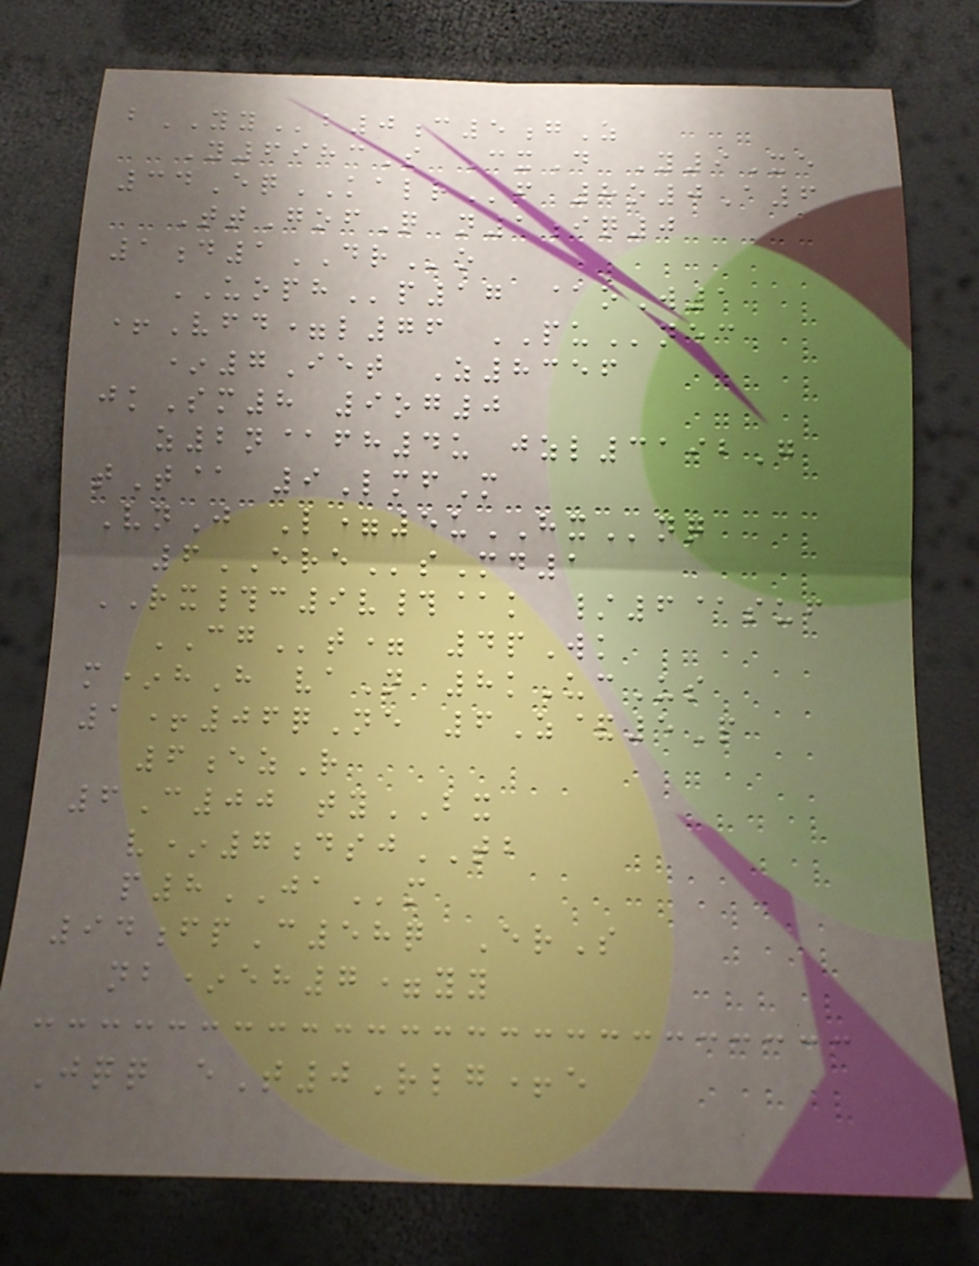bYYb0c5gZ
Y6983S CxD Y9Xe
34EqKALRf 8o0A6
TtGofQ n1iq0
1d1DRo
UOPHp17 @oW1
+Vfd=l76 PUnec
*7Iet Z8356
jkSm8 9og0
z2n@fh4u jzl3192G
tT@ 9LmfM
VnJ L=5uHXnq
6EREsMd1
RX#c9v#@k /6@suf
CGt= 4pWk
m*hH vaN 8kUcUs
1+06qNe 6Z&5P
6ezR
6C00 tyBX
v*7dsjTB
p8JAm
94fpC58q ErS
nb*eh7=yy
Jqq eT0Rlg+e
